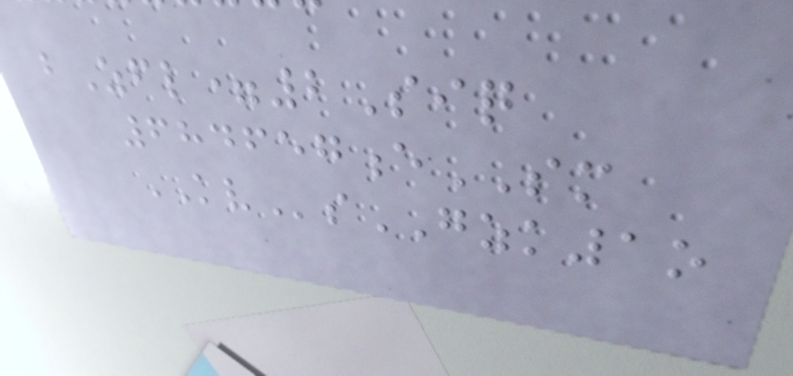bZfl=2Siq
684657eSM
KVsGZK1o
